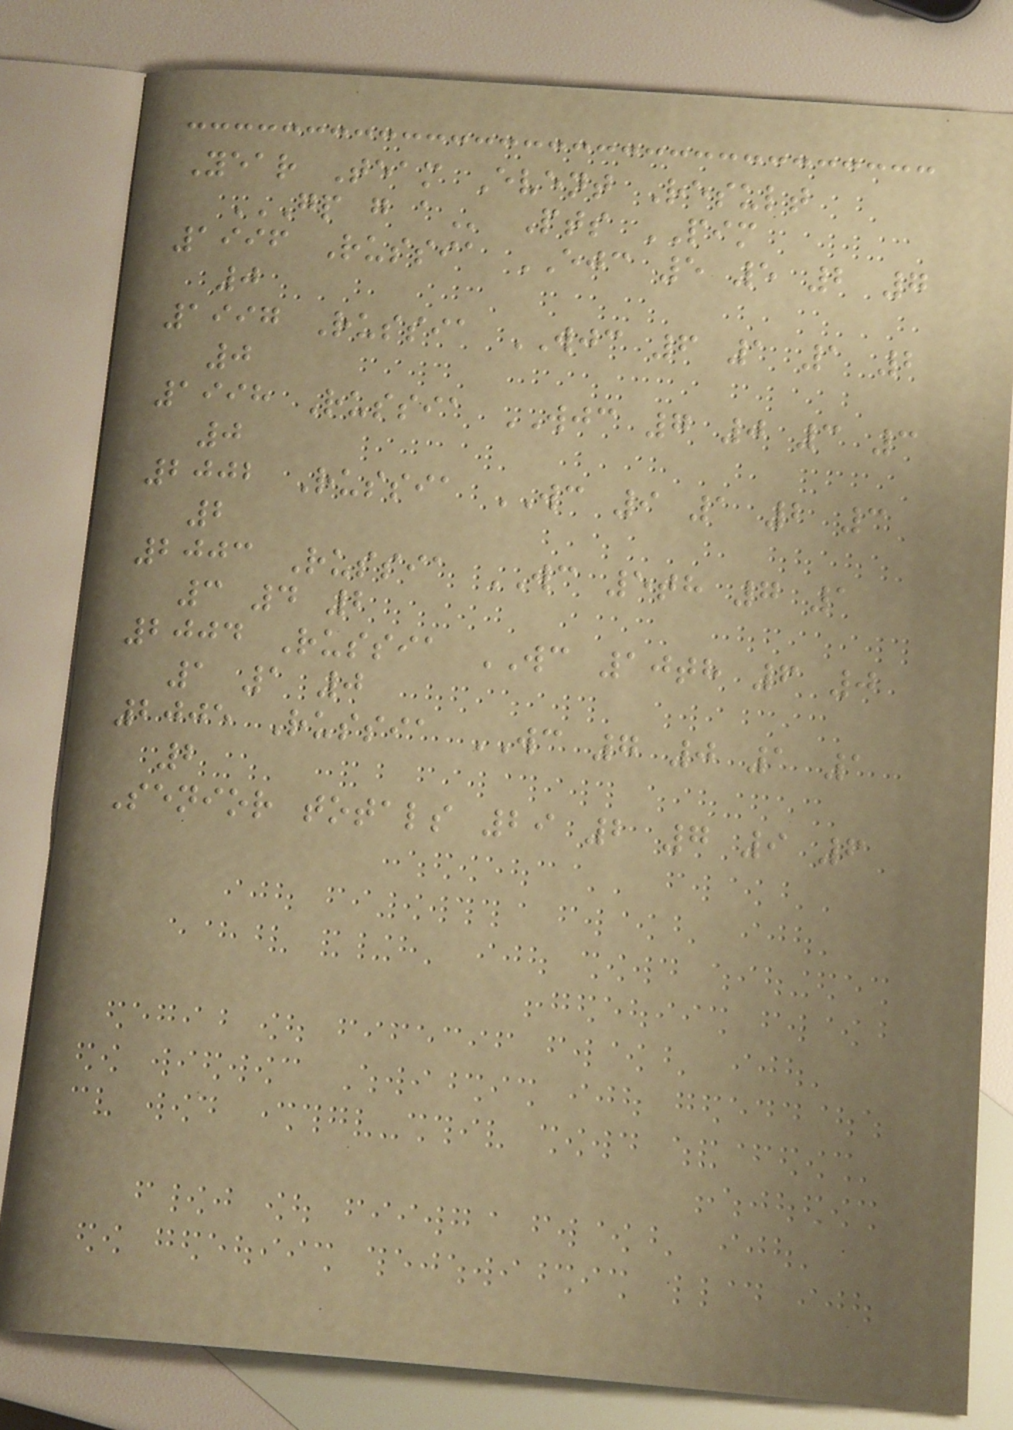Year Team Event Result
GP G A Pts PIM
1996 Russia EJC 5 5 2 7
0
1997 Russia WJC 6 1 1 2
0
1998 Russia WJC 7 0 3 3
0
2002 Russia WC 9 1 2 3
2
2003 Russia WC 5th 7 1
3 4 2
2004 Russia WC 10th 6 0
1 1 0
2005 Russia WC 7 0 1 1
2
Senior totals 29 2 7 9 6
